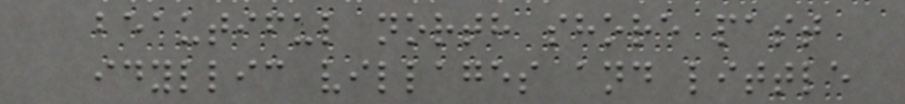beautiful north shore past
idyllic villages and little
